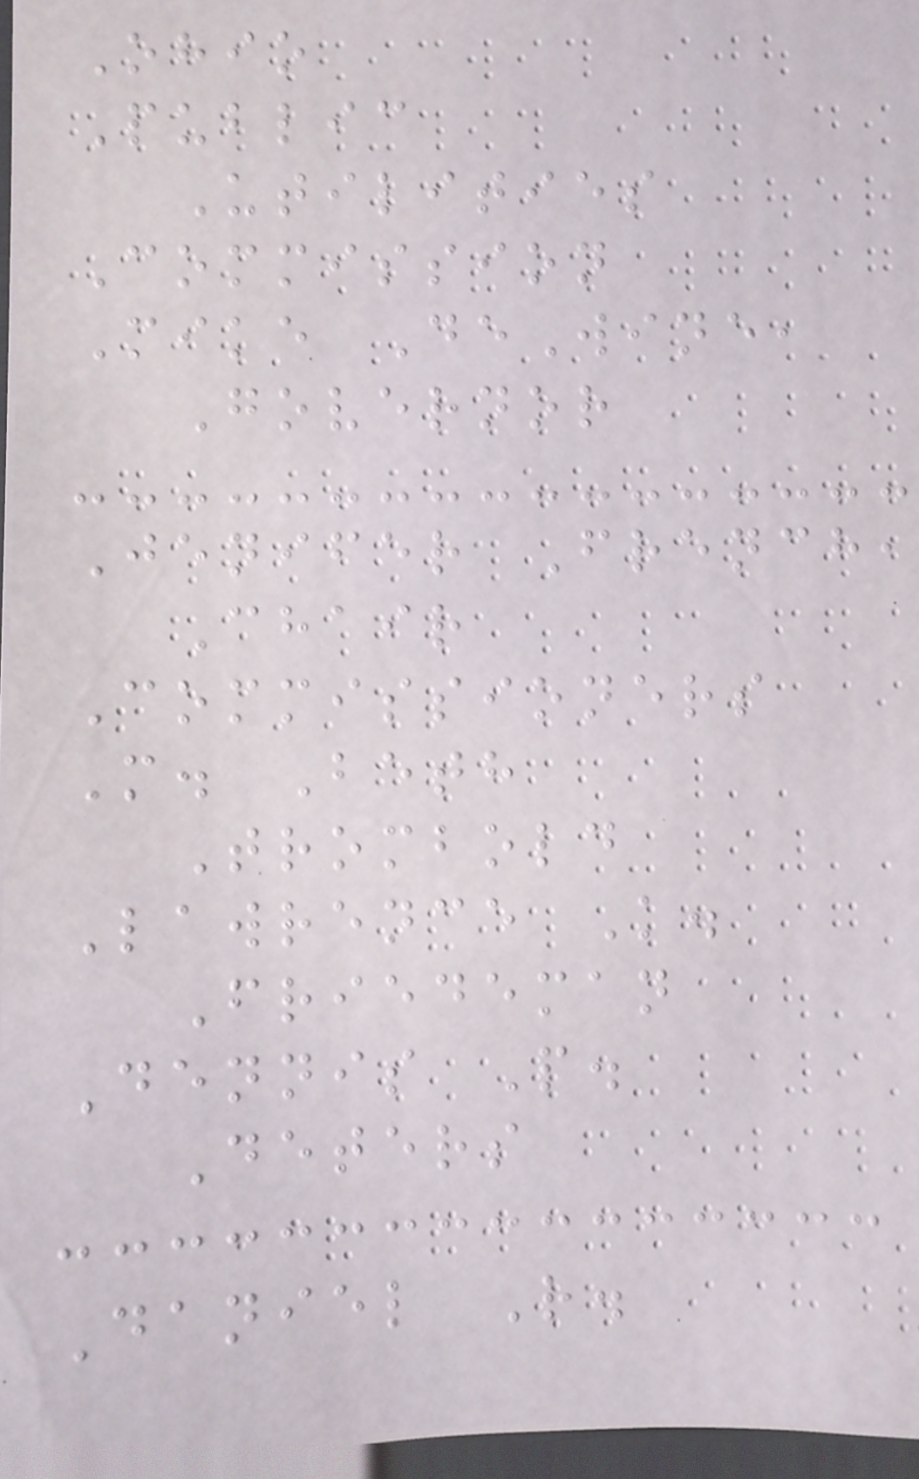Ohio
Public
Utilities
Commission
Mike DeWine,
Governor
Jenifer French,
Chair
Commissioners
M. Beth
Trombold
Lawrence K.
Friedeman
Dennis P.
Deters
Daniel R.
